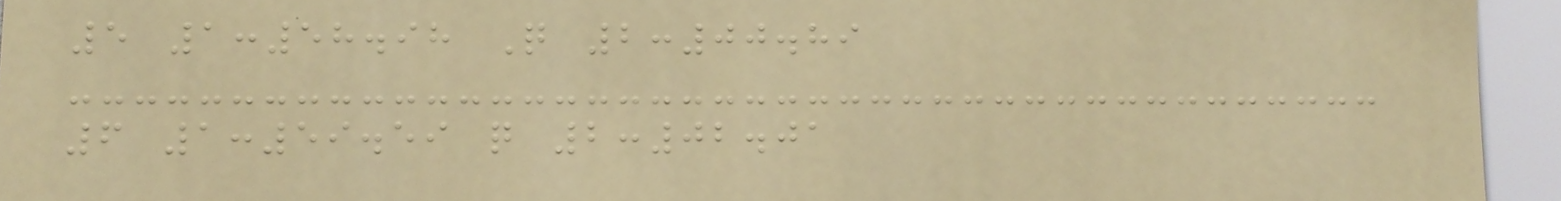5 1:58.98 Q 2:00.89
6 1:59.59 q 2:02.01
